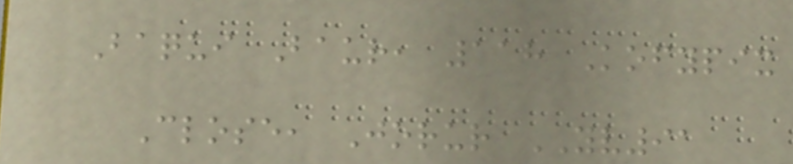Baqui Baur, 118 Kofypix
Close, Jorur YV91
